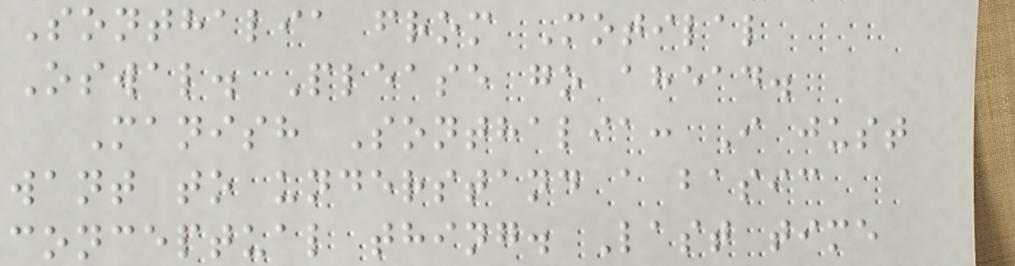Sonthalia from Motilal
Oswal. Please go ahead.
Manish Sonthalia: I just
want to understand a basic
conceptual thing. Last time
